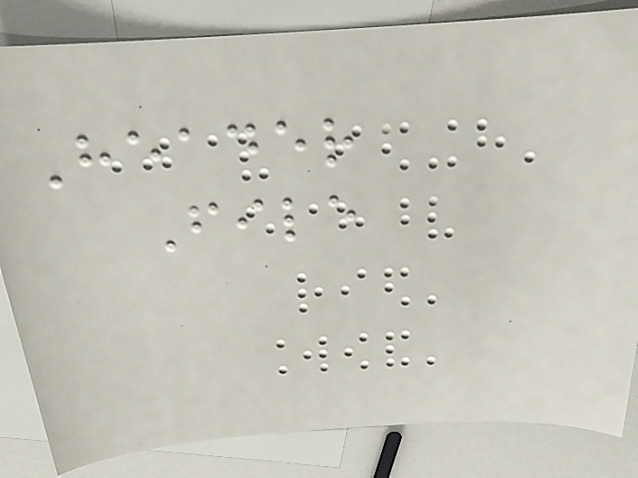Header
File
